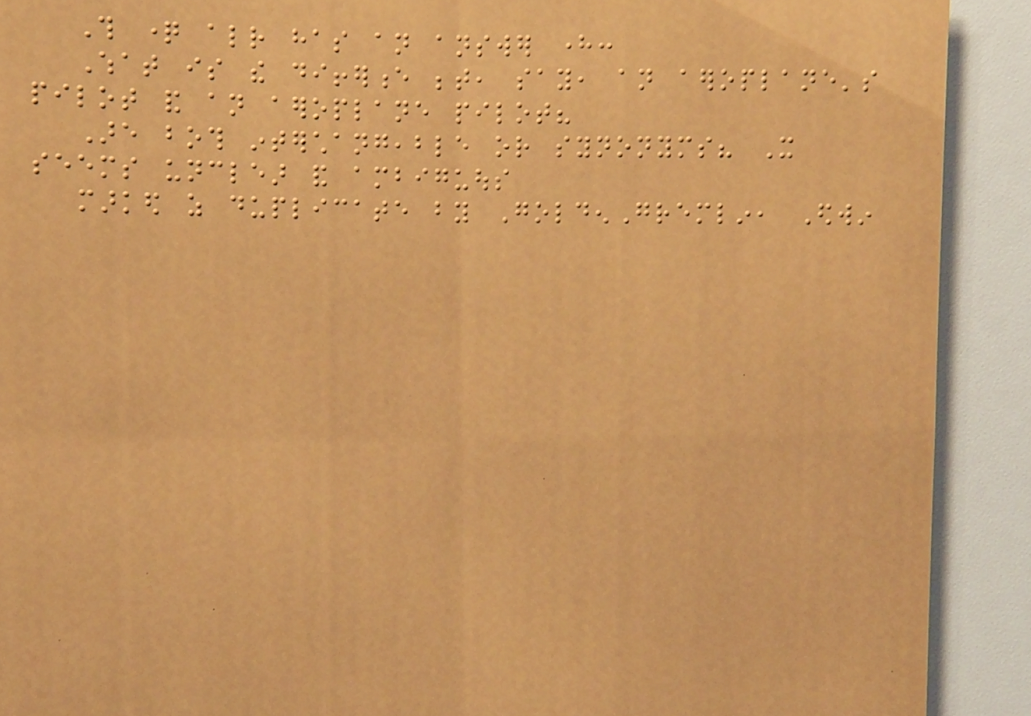This question already has an answer here:
What is the difference between, say, an aeroplane's
pilot and an aeroplane pilot?
Are both interchangeable or synonyms? It
seems unclear and ambiguous
marked as duplicate by GoldenGremlin, Edwin
